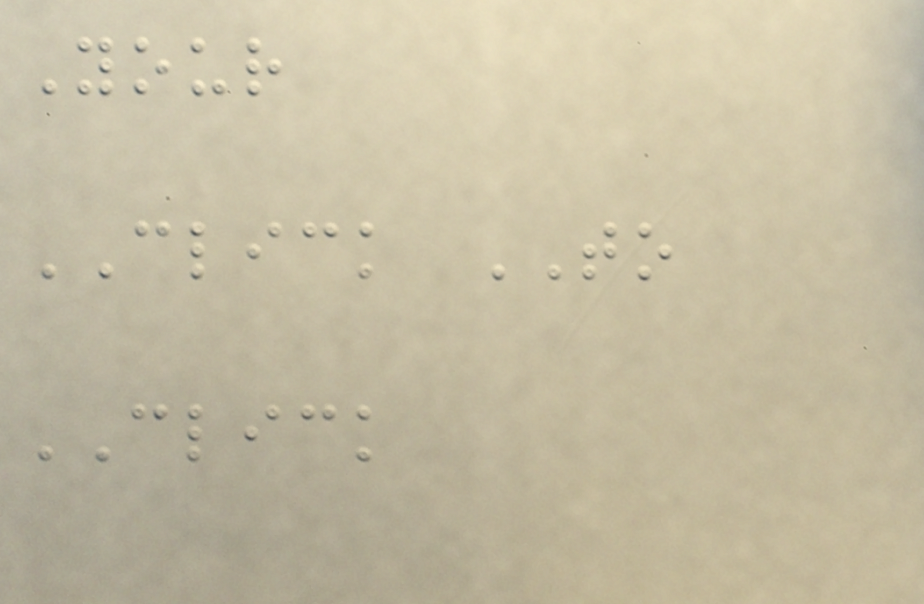Your
CLICK TO
CLICK
